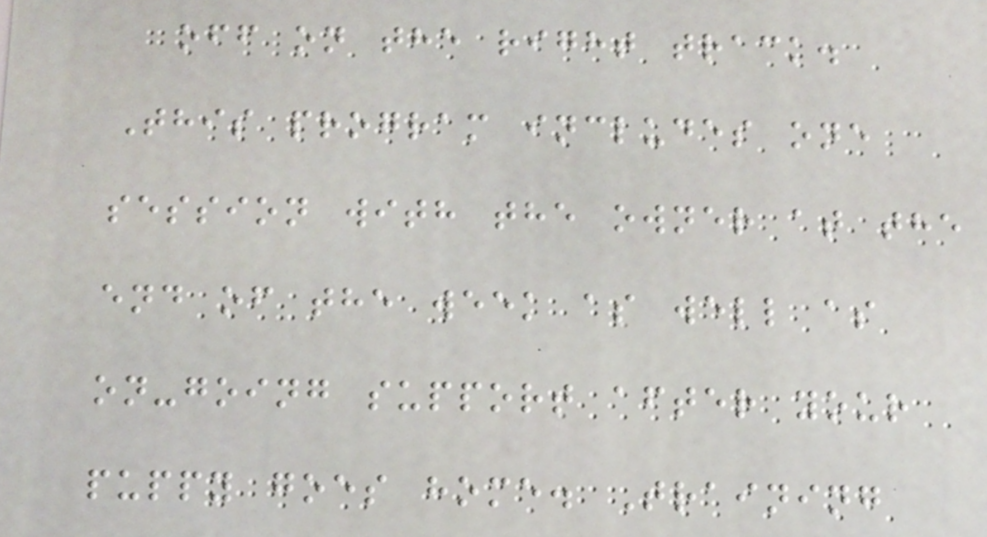off on the right track.
This program includes one
session with the owner at the
end of the week as well as
on-going support after your
puppy goes home. Training
